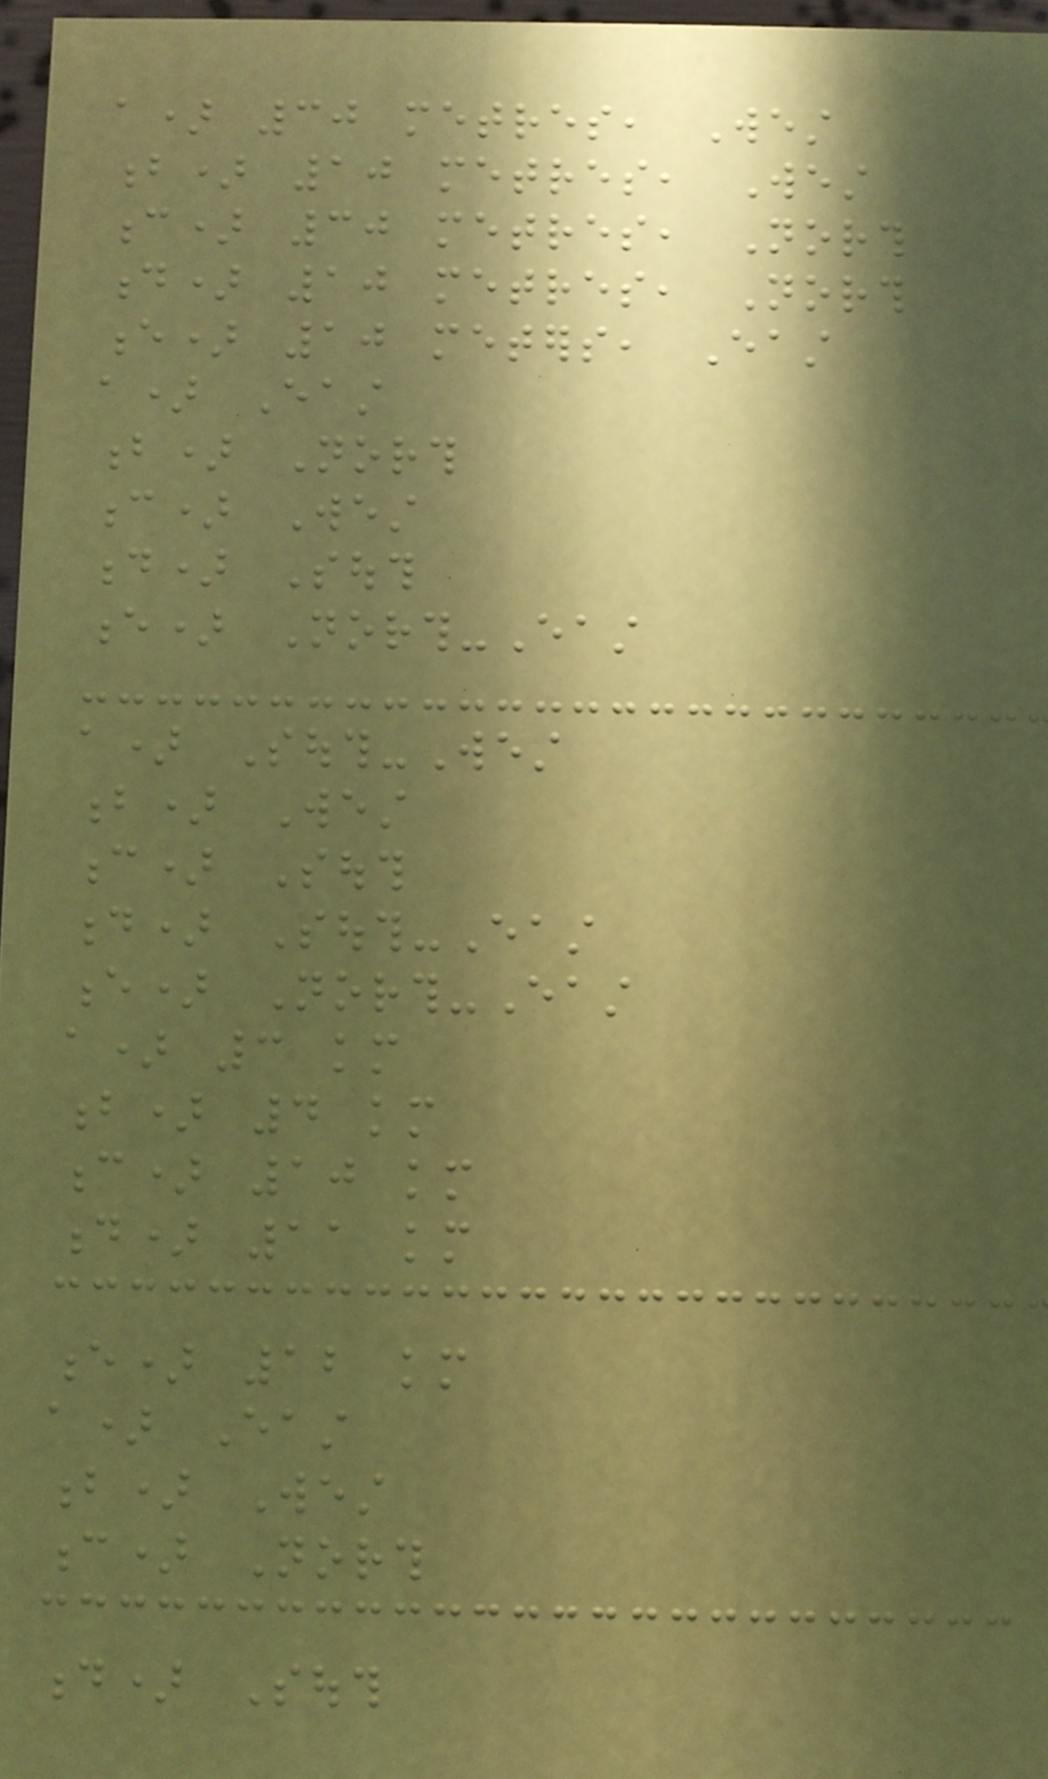a) 30 metres, West
b) 10 metres, West
c) 30 metres, North
d) 10 metres, North
e) 10 meters, East
a) East
b) North
c) West
d) South
e) North-East
a) South-West
b) West
c) South
d) South-East
e) North-East
a) 3 km
b) 4 km
c) 10 km
d) 11 km
e) 12 km
a) East
b) West
c) North
d) South
